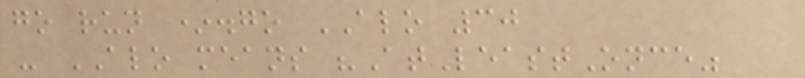go run *.go ALO 30
- ALO means "AtLeastOnce"
